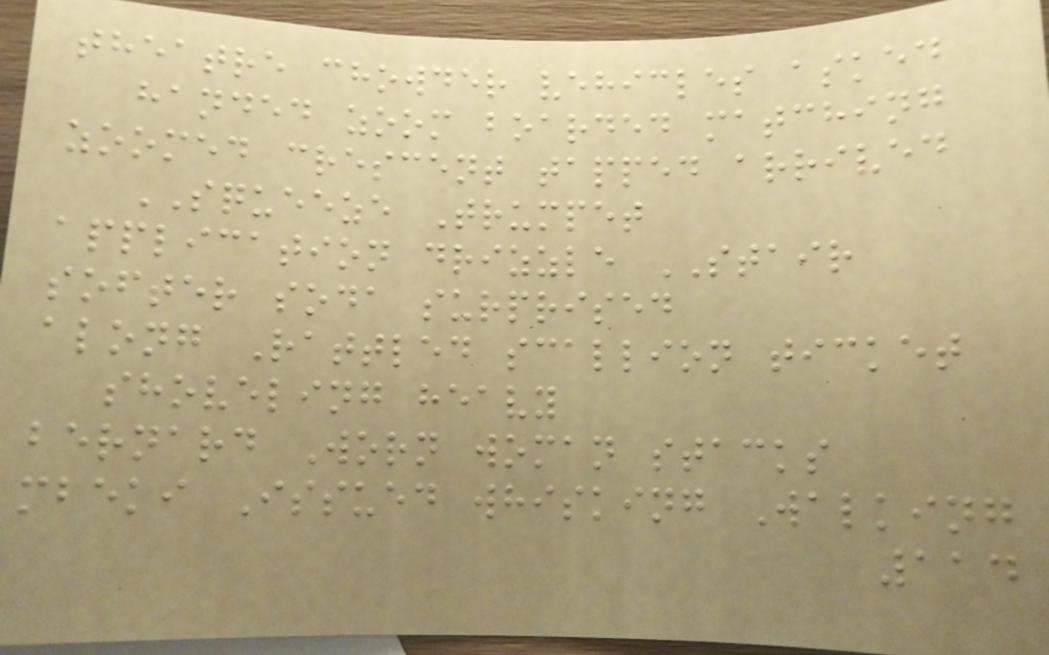theatre chowder vehicles asked
handed zoom boarded matching
zoomed crescent tapped arrived
SQUEEZE Trumpet
application drizzle STAIR
softer soda surprised
along Rattled scallion ticket
shoveling heavy
bernard Worn woman stacks
mbeki Issued whisking Walking
114
